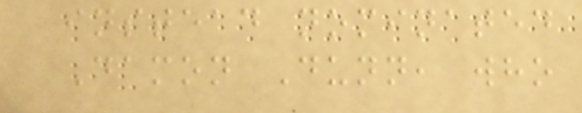instead nominated
Damon Dunn, who
